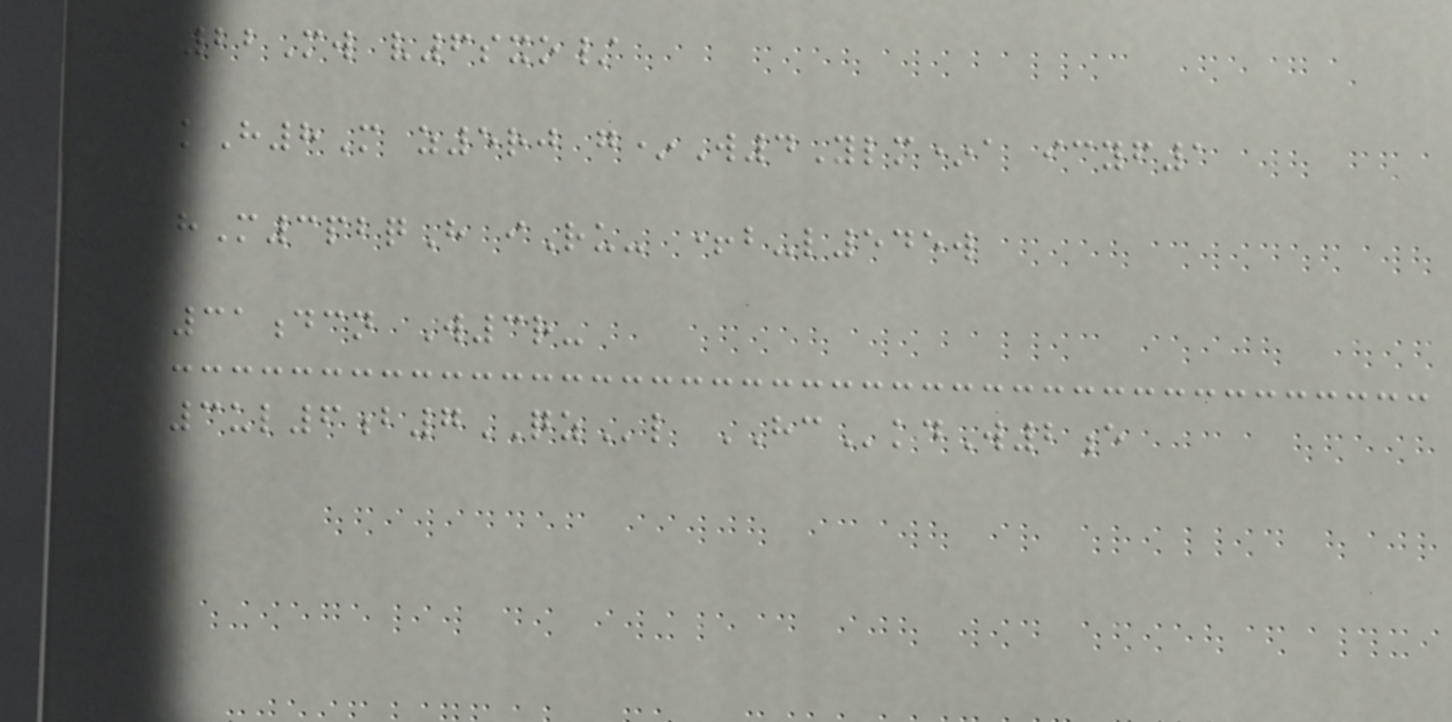22Mw v6sxo/
kH8M z5rj g*W4Ylm*a icyf1
hM3pbqH iRu- +b-l545w
31dcn W3r-
3ul6b7QZl HCkdW2e
